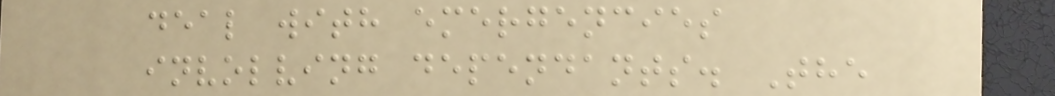deal with emergencies
involving dependants. The
